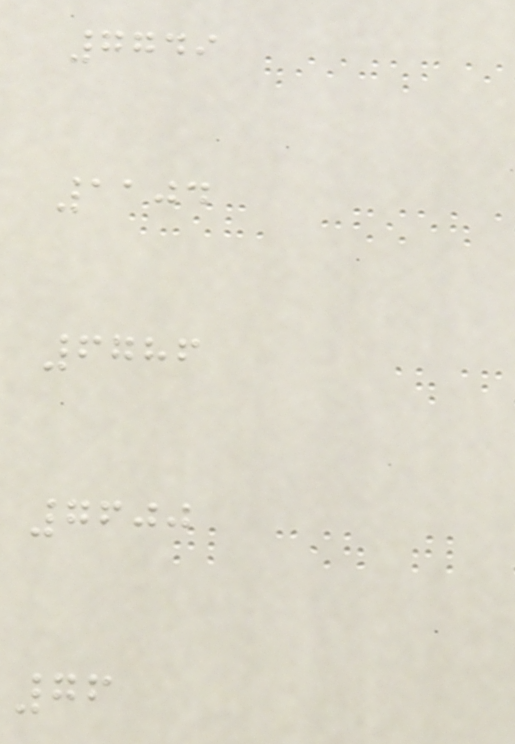7749
1104
6786
7600
76
